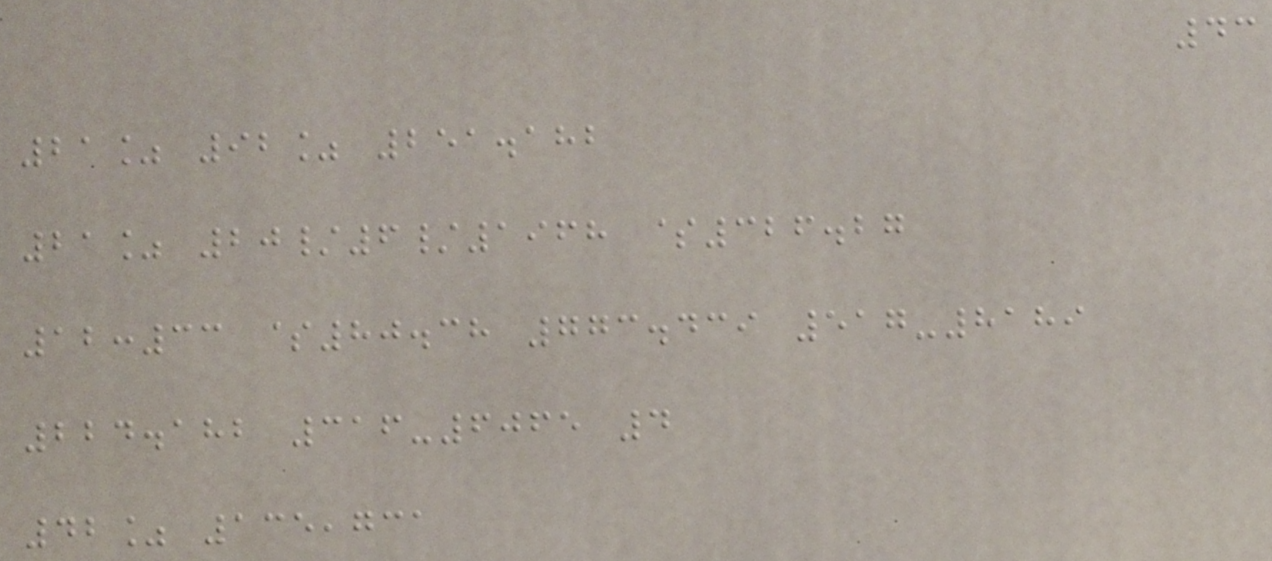43
21% 92% 251.182
21% 20/6/1968 $326.27
12:33 $80.38 773.439 517-8189
224.182 316-6065 4
42% 135,731
